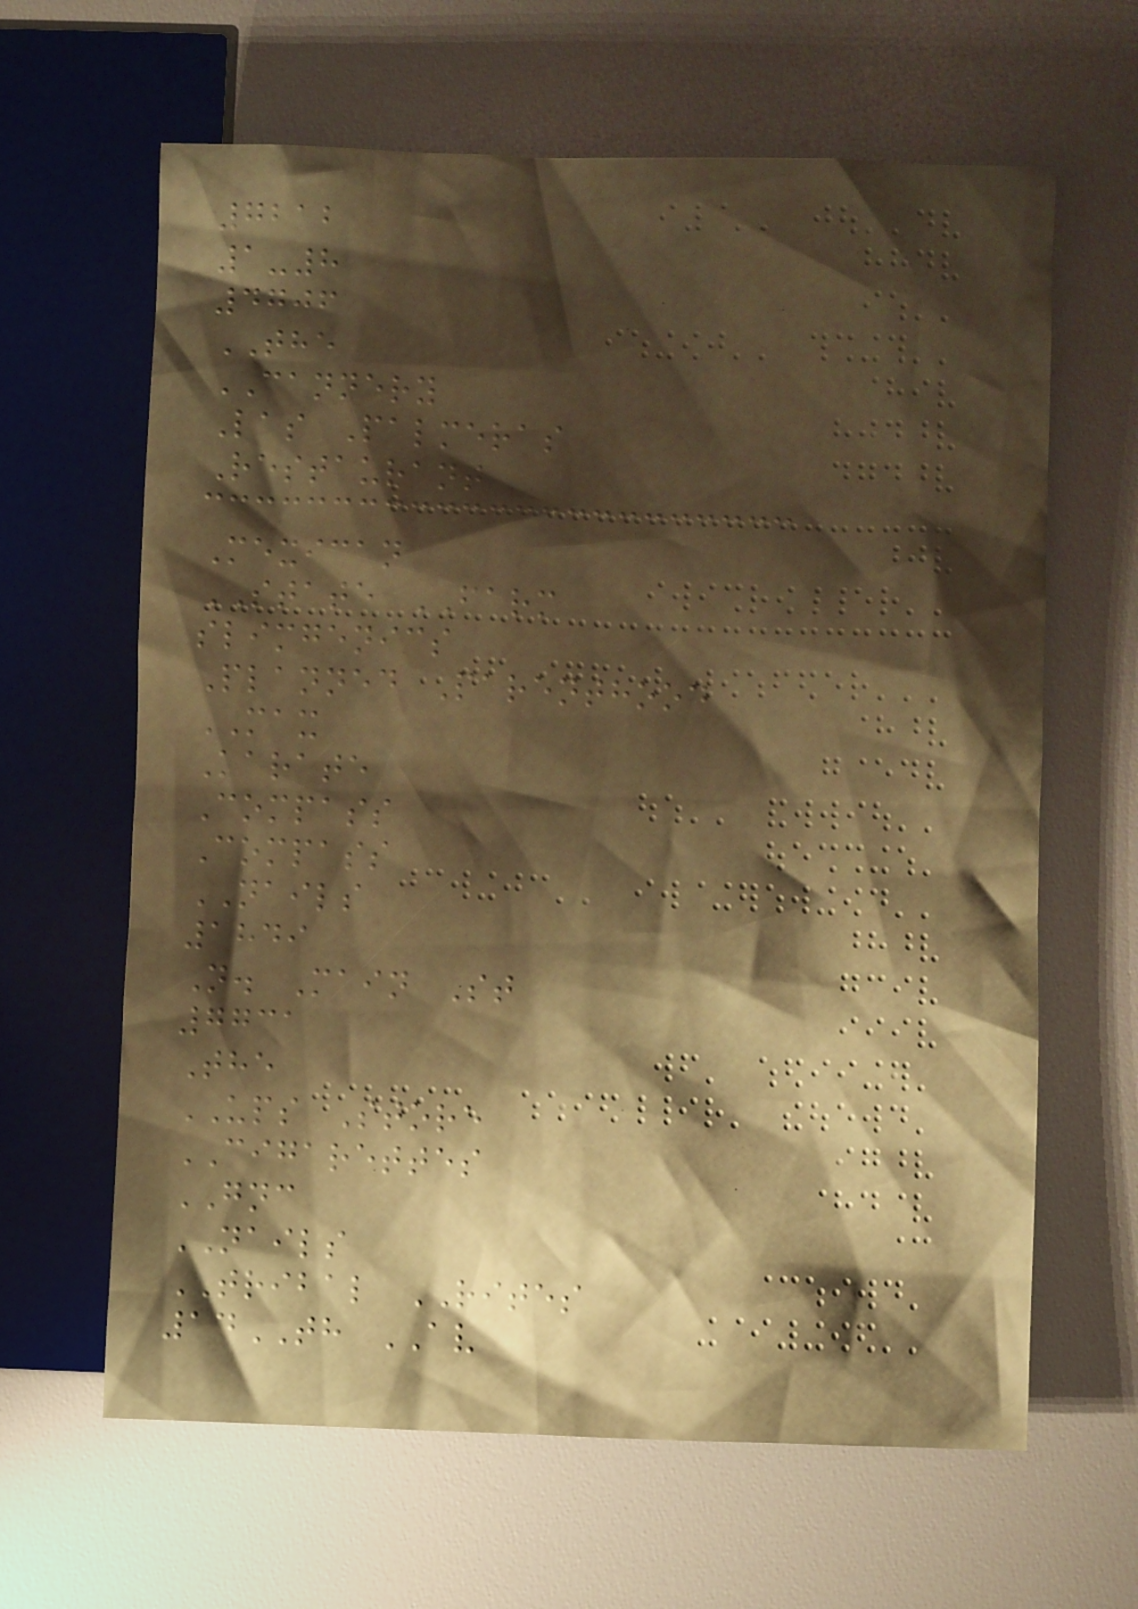7212
1-8
4706
THE
CANNERY
Las Palmeras
Restaurant
Mexican
STATE FARM
slimgenics
Planned Parenthood
MAX
Karate
Compass
Compass
NAILS
1849
N. Main St
7731
The
UPS Store
CIGARETTES
GNC
NAILS
TRIBAL RITES
14TH AV
